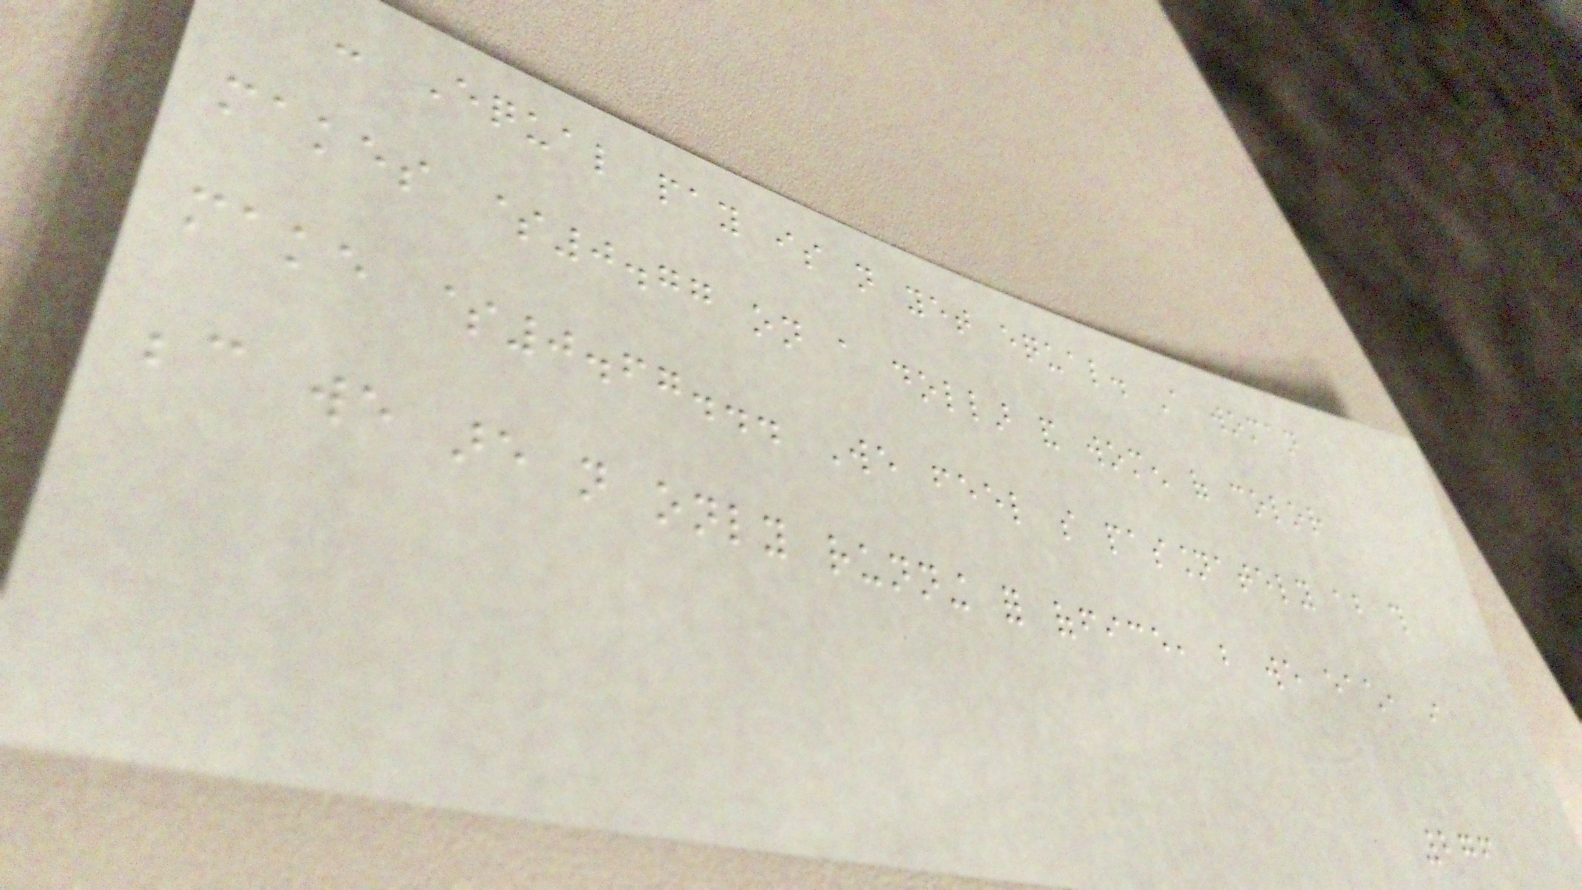- Equal pay is not yet equal. A woman
makes $0.77 on a dollar and women of color
make $0.67... We feel so passionately about this
because we are not only running for office, but we each, in
276
